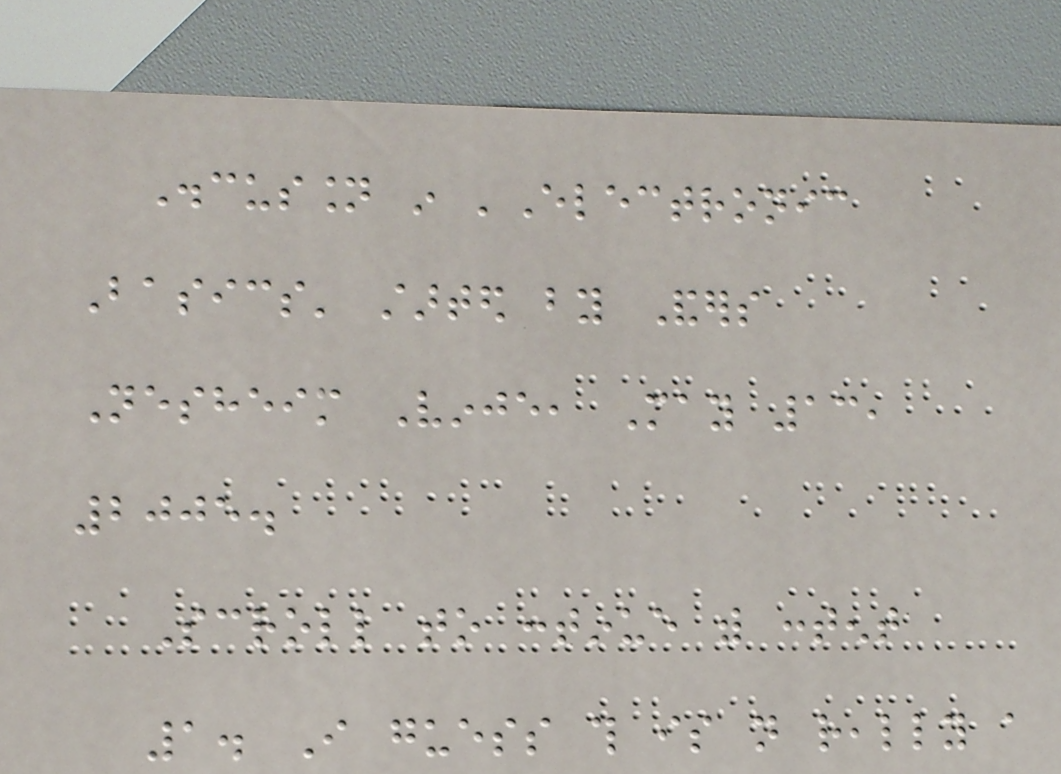Discussion in 'Electronic
Basics' started by Anders
Nesheim Vinje, May 13,
2005.
Scroll to continue with content
1. I guess this is not really a
